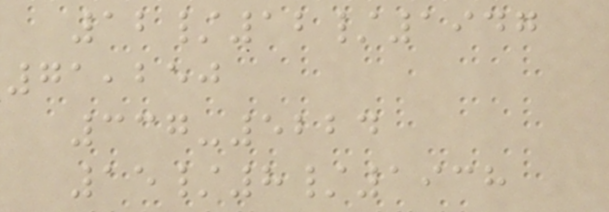12/12/1947
71,250
337-5224
15/8/1938
